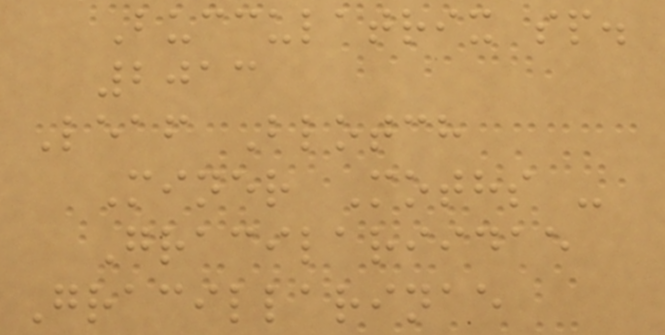Bucculatrix sp.
2013
Leaf Blotch
Miner Moths -
Gracilariidae
Gracillarinae
